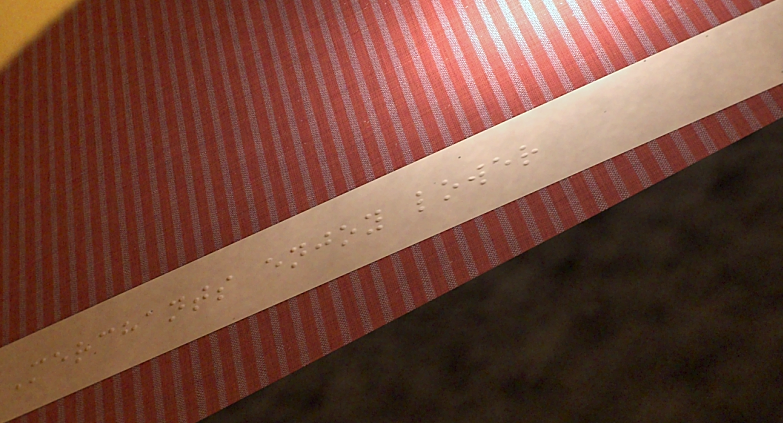Merchants enjoy lower
